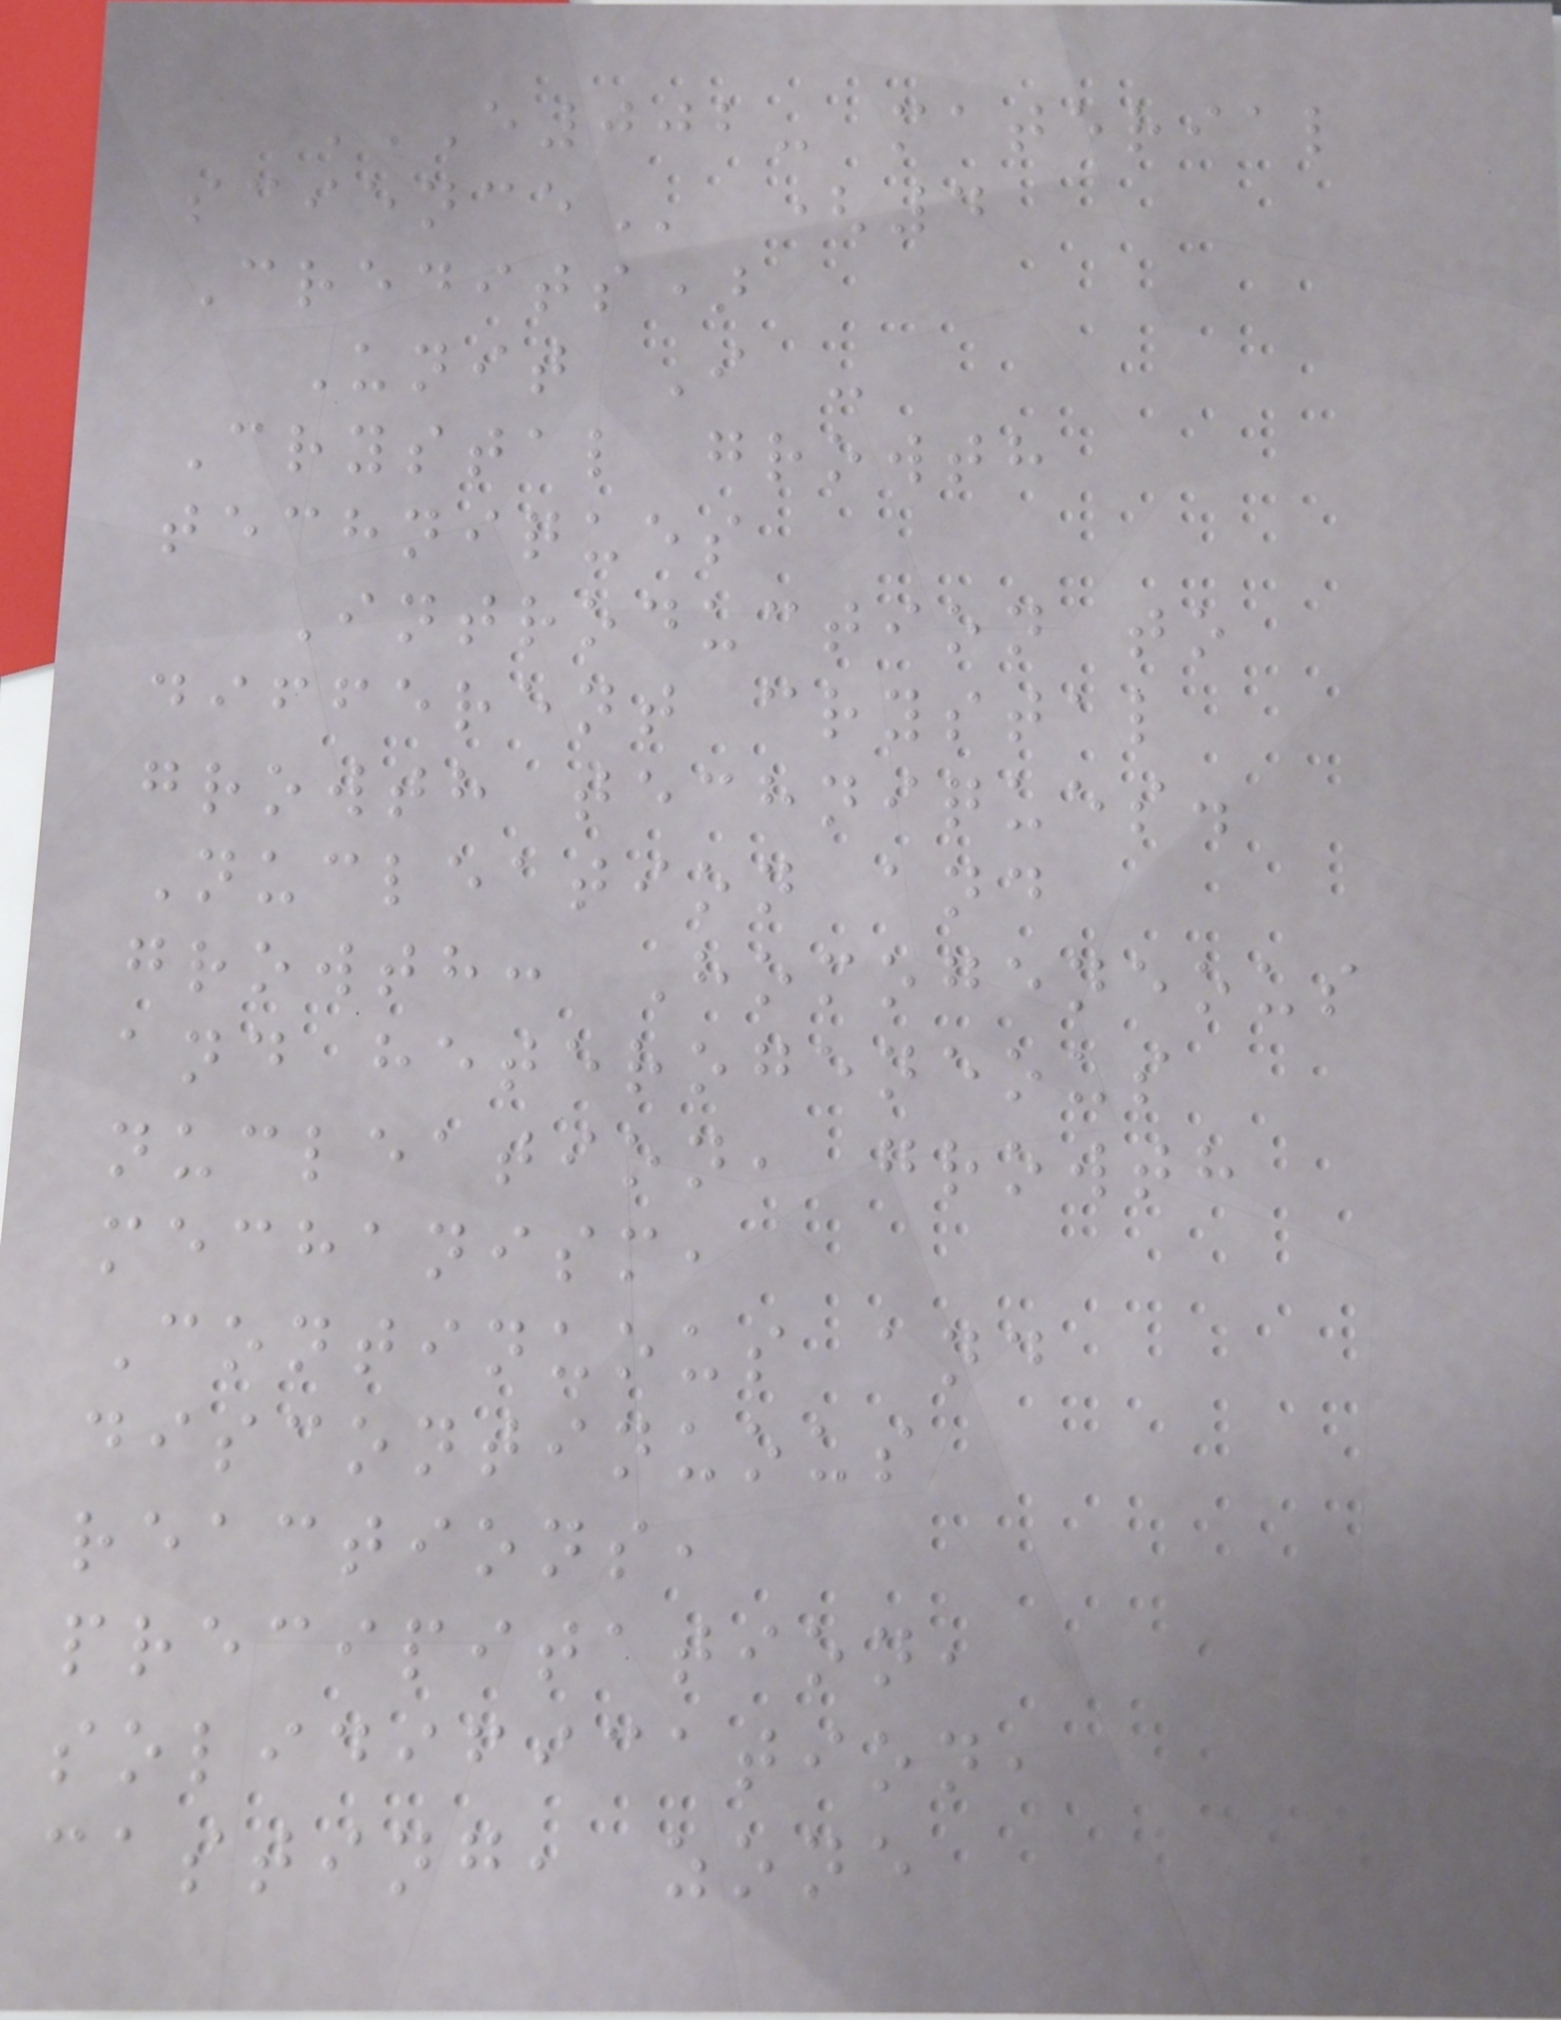E002- MATERIAL
SCIENCE (4
Credits)
Unit I -
Crystal growth
techniques
Introduction to
different crystal
growth techniques.
Nucleation and
growth: Homogeneous
and heterogeneous
nucleation, growth
mechanism,
Continuous and
discontinuous
reactions,
precipitation,
solidification,
casting, zone
